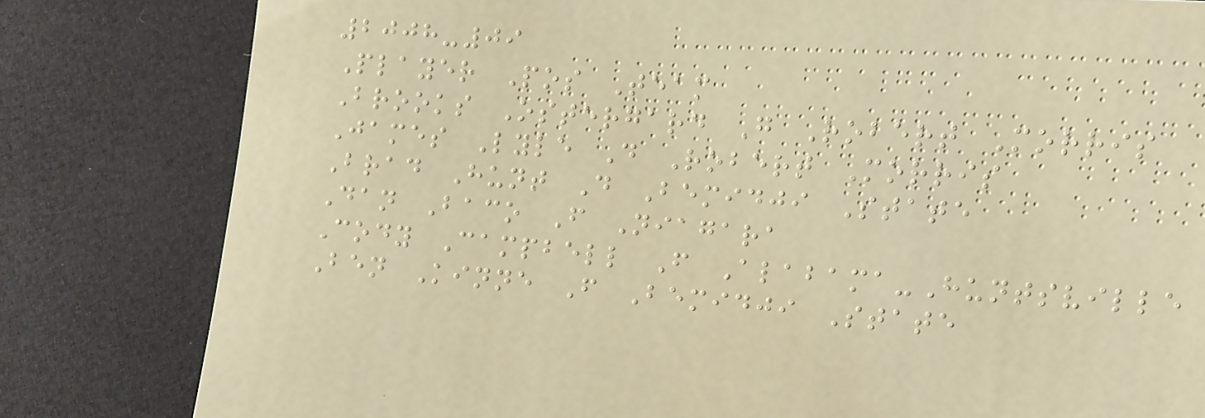2008-09
Player Pos Team
Brooks Ostergard G Robert Morris
James Lyle D Robert Morris
Brad Hunt D Bemidji State
Dan Baco F Niagara
Cody Campbell F Alabama-Huntsville
Ben Kinne F Bemidji State
